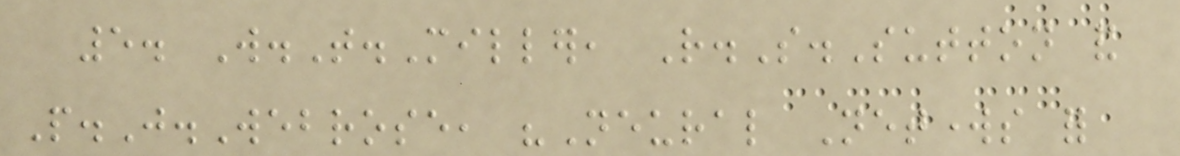5. W.T.Miller, R.S.Sutton and
P.J.Webrose, "Neural Networks for
